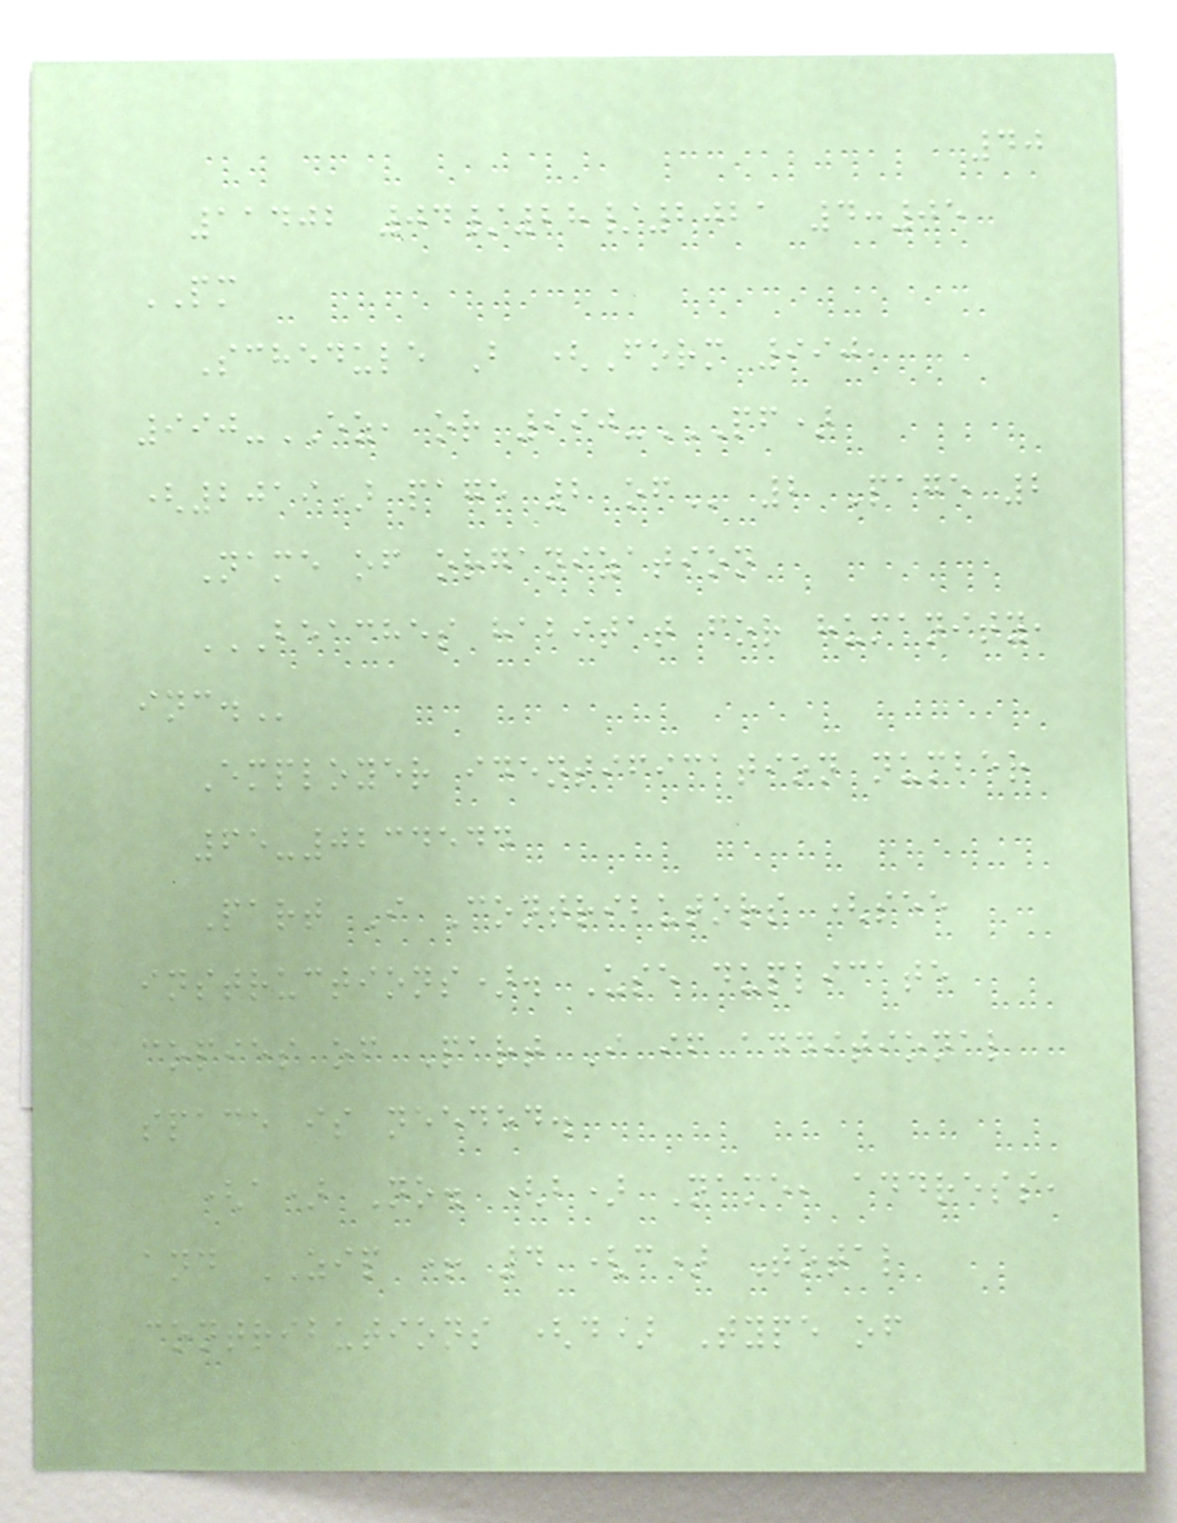40
11402 04/28/2021 4:05
PM
Schedule B (Form 990,
990-EZ, or 990-PF)
(2019) PAGE 2 OF 2 Page 2
Name of organization
BEACHES HABITAT FOR HUMANITY,
INC.
Employer identification number
65-0234544
Part I Contributors (see
instructions). Use duplicate
copies of Part I if additional
space is needed.
(a) No. (b) Name, address,
and ZIP + 4 (c) Total
contributions (d) Type of
